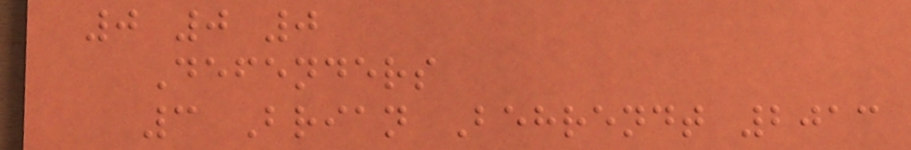0 0 0
Defenders
3 Brian Behrendt 2013
